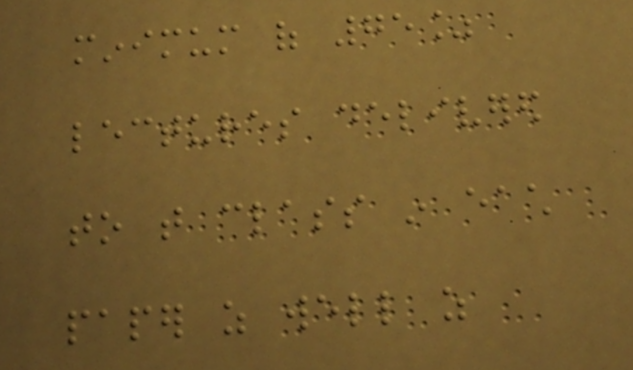minimum of 75%
lectures delivered
to that class in each
paper as well as
